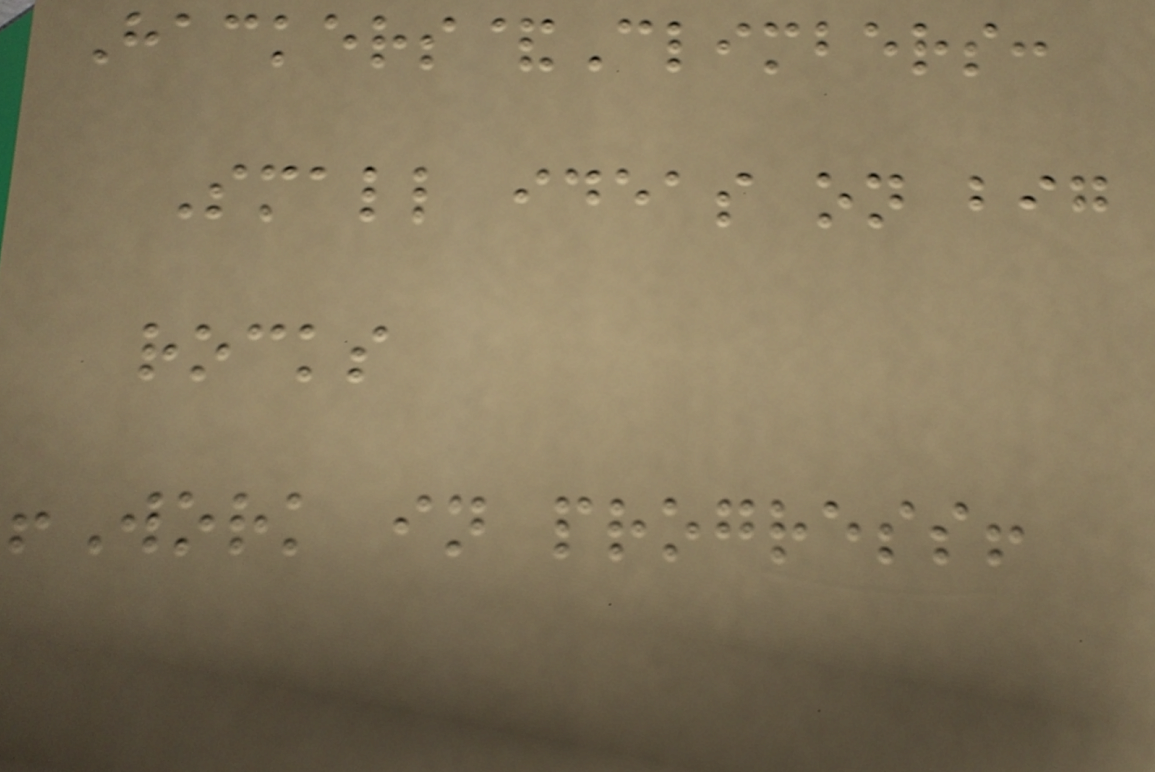Hackers&Climbers:
Small ideas on big
rocks
!Work in progress!
